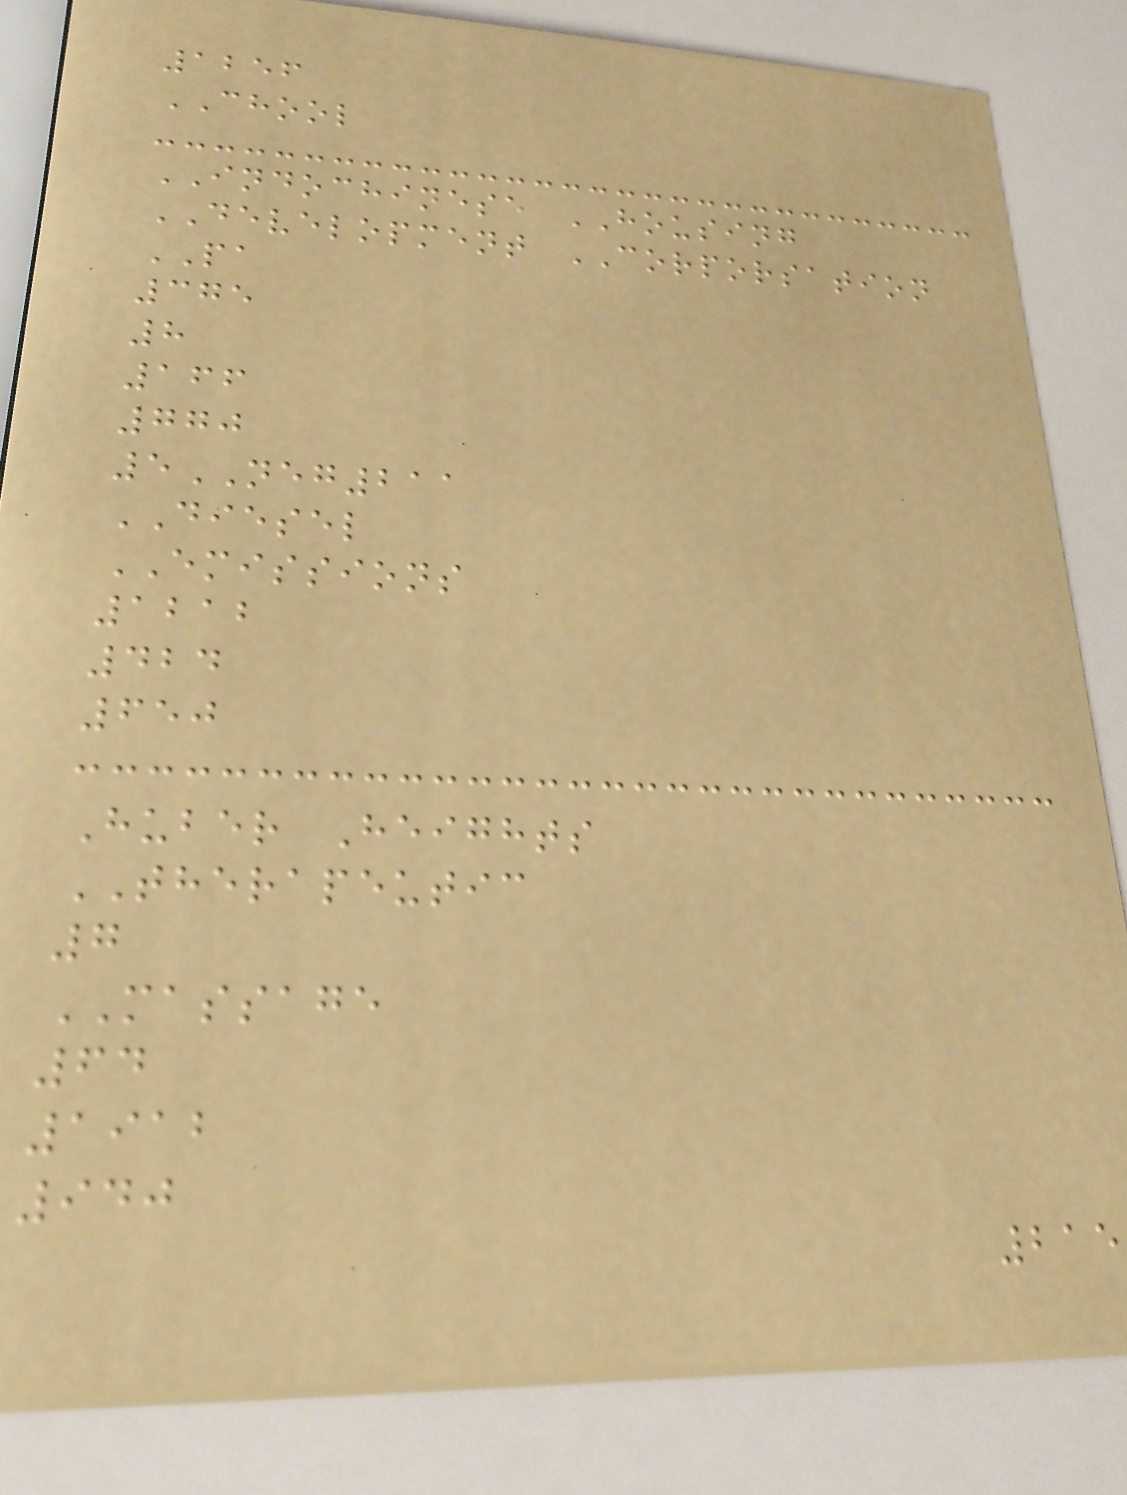1256
CHOOL
INDOCHINESE HOUSING
DEVELOPMENT CORPORSATION
PA
375
8
166
770
5NEG211
DIESEL
EMISSIONS
1212
424
650
Huber Heights
THERAPEUTIC
7
MASSAGE
64
1912
940
215
